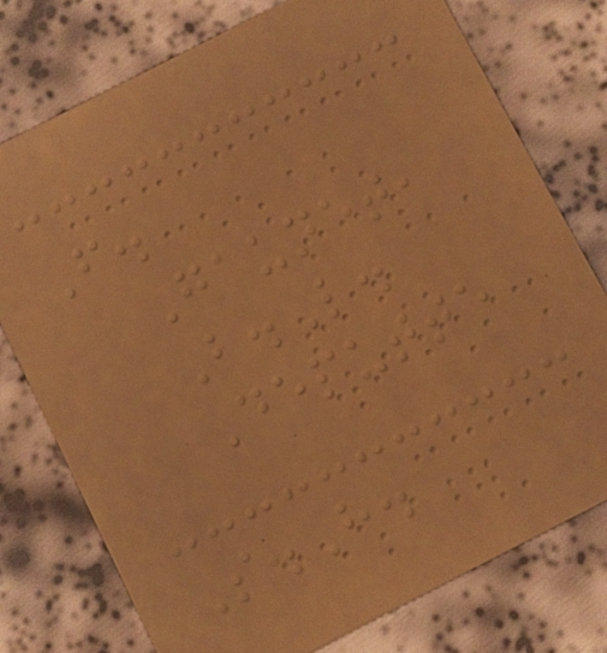F.
Gaunet,
B.L.
Deputte
S.H.
